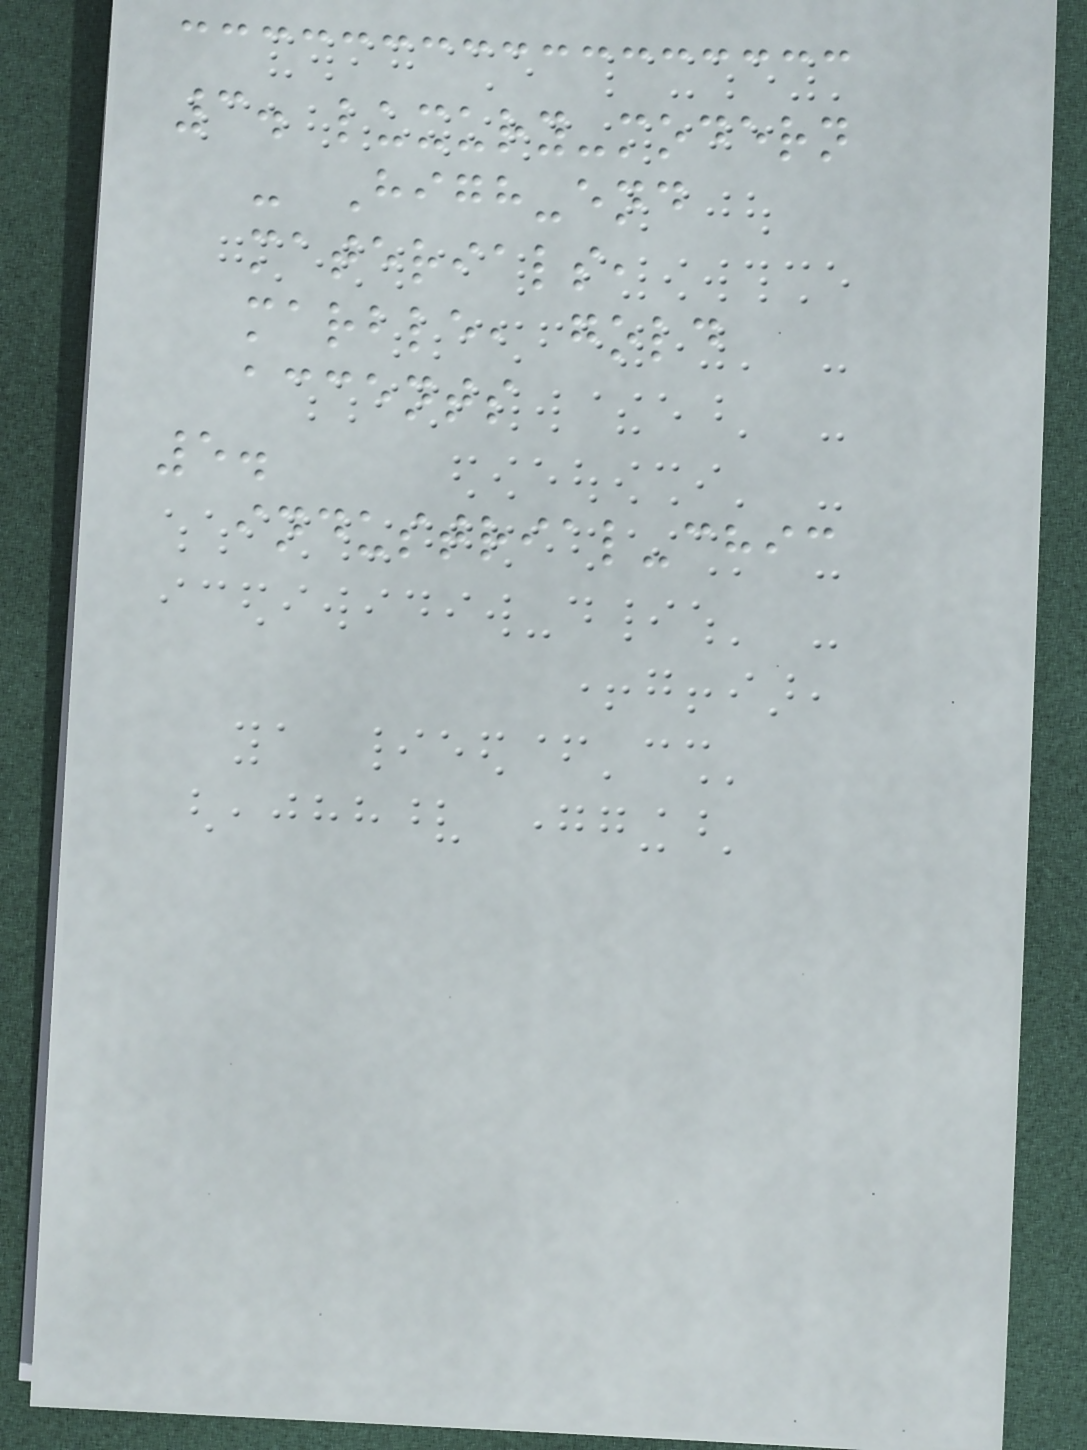3. luxury-modern
- High-end
materials,
marble, gold
accents
5.
industrial-chic
